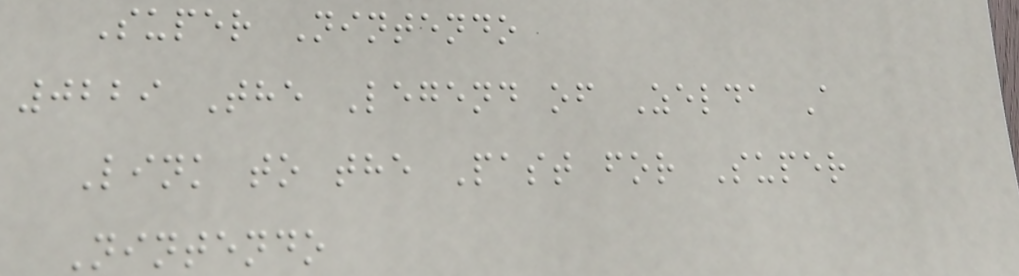Super Nintendo
0229 The Legend of Zelda A
Link to the Past for Super
Nintendo
